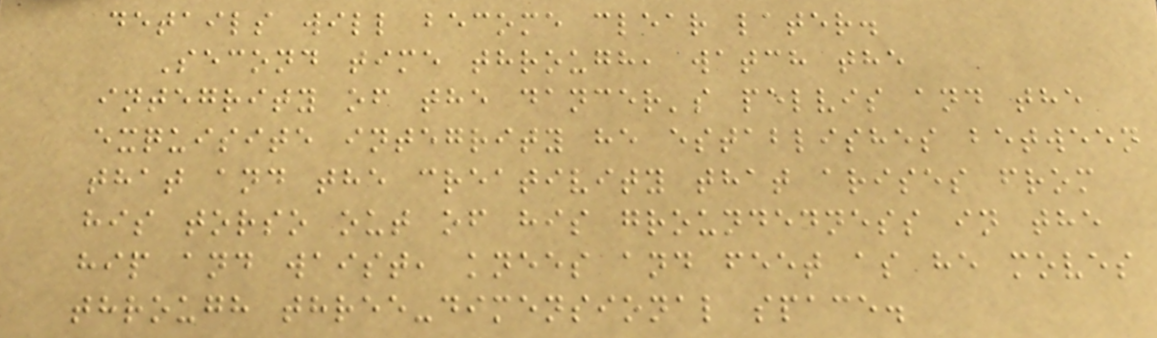details will become clear later.
Second time through, watch the
integrity of the dancer's pelvis and the
exquisite integrity he establishes between
that and the creativity that arises from
his torso out of his groundedness in the
hip and waist, knees and feet as he moves
through three-dimensional space.
